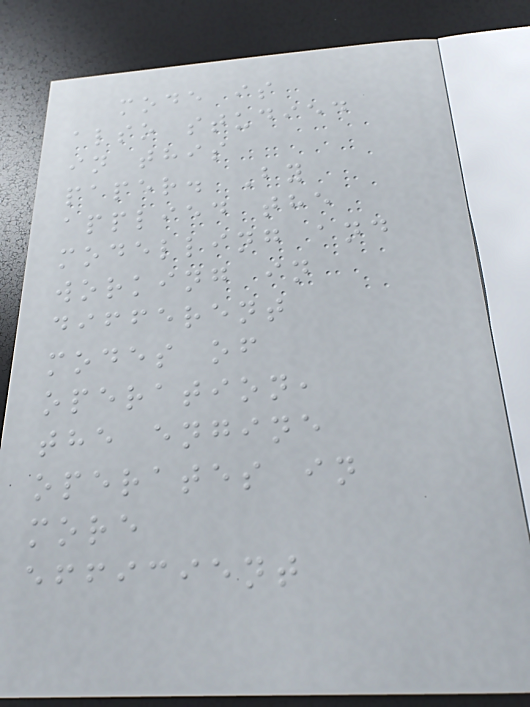mode is
also studied
in this
paper. By
applied the
modelling and
working in
different
modes of
operation,
the engine
operates in
more
efficient
